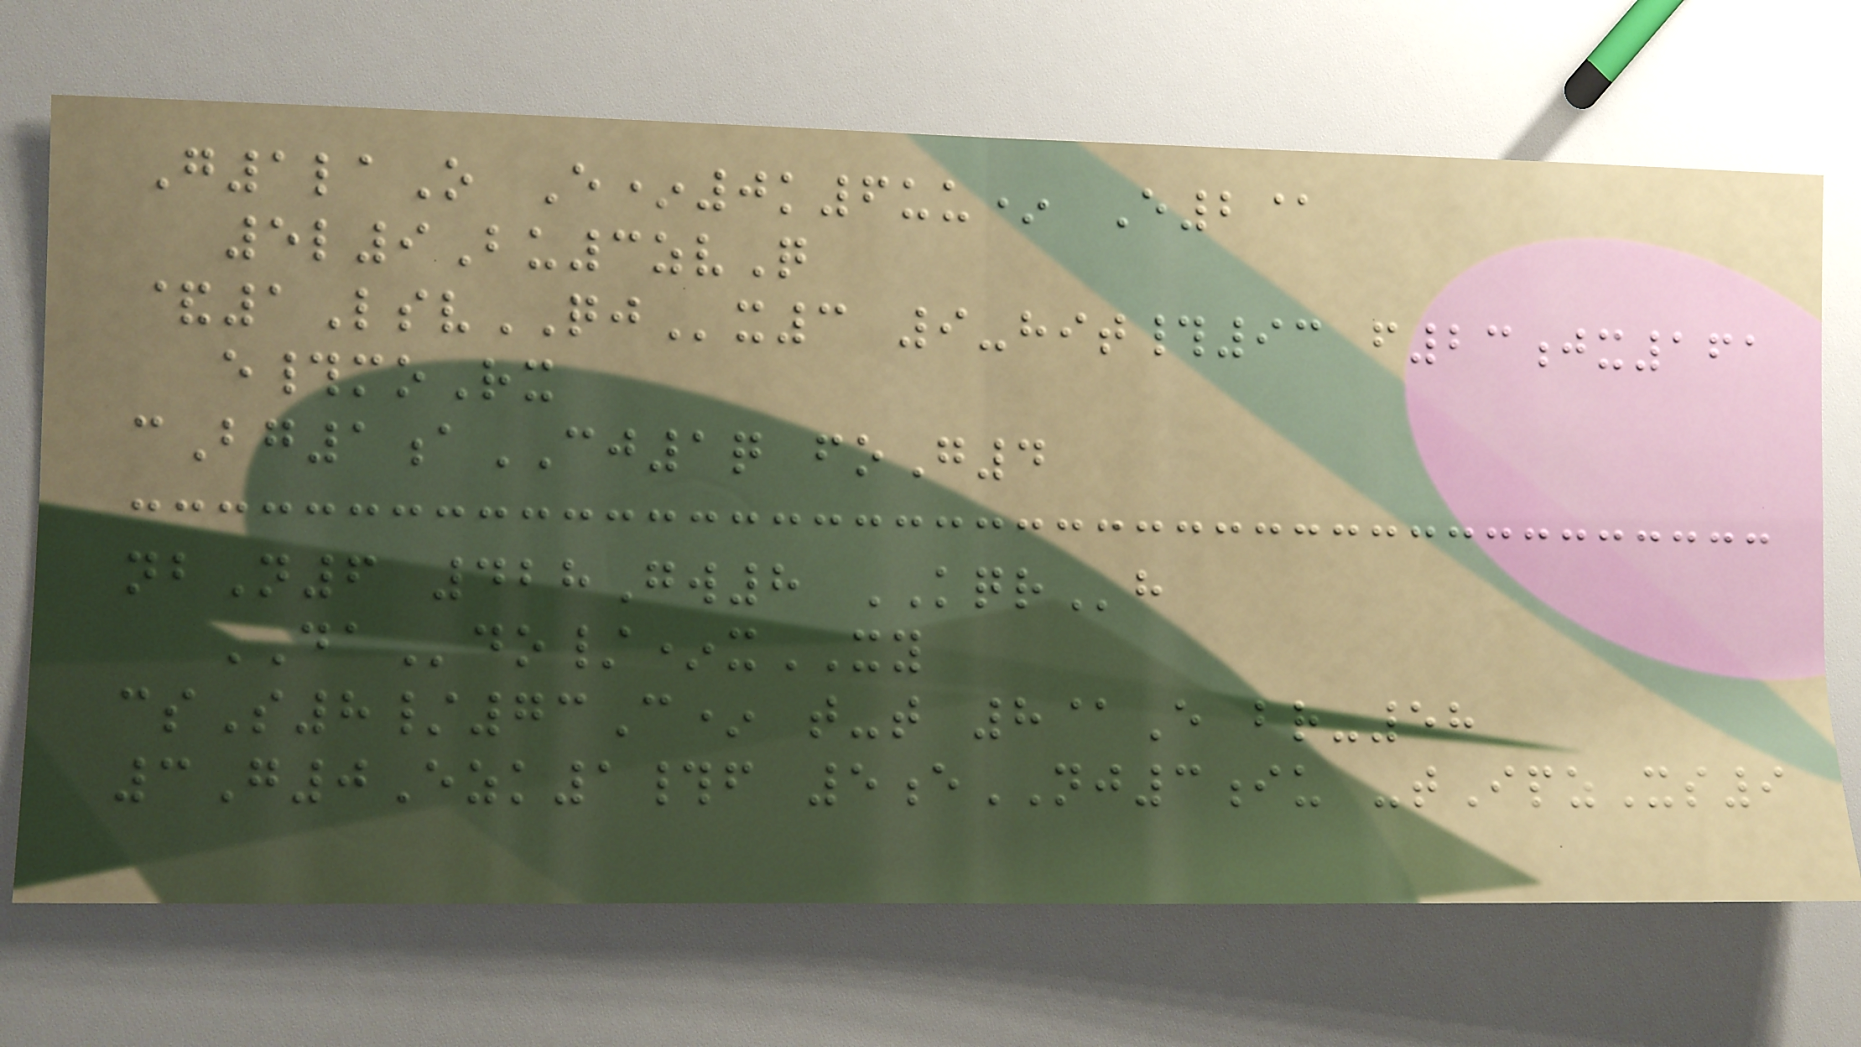G1laO E*0k6uu* E2@
5l9Bu3zvQ
&1LsvQJx3 9-hit#93 f23jx161
e#moRx
cBg1aCJ1q foG4
nbN6 428Gw8 KQRh
DAdo/*xXY
csS8/73C* t-t 8@E br-58
3G0Ezk1#f 5eNJ3iu -tIpzXs9
